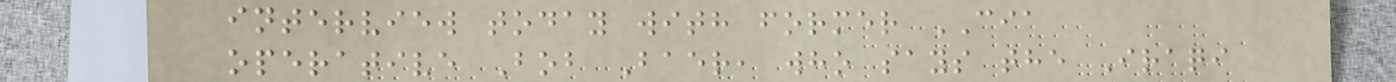interview today with former CIA
operative Bob Baer, who says the Iraqi
